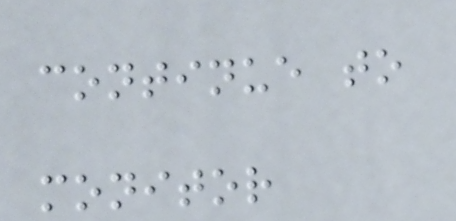continue to
monitor
